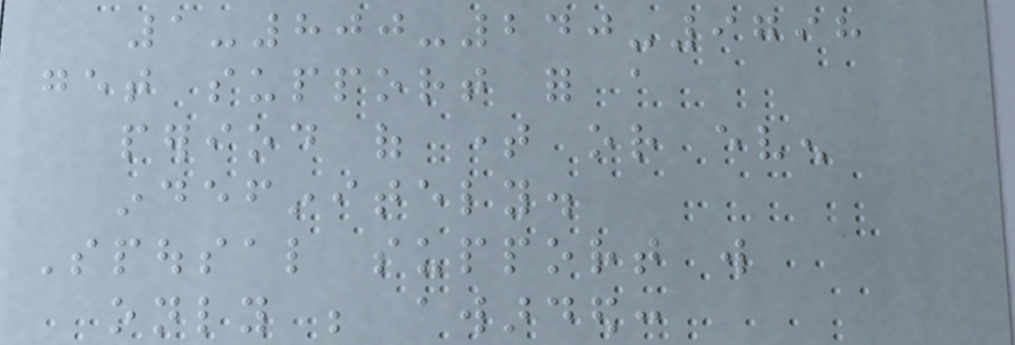1-800-240-9798
get support for a
period of time or even
indefinitely.
Spousal support will
only be awarded:
